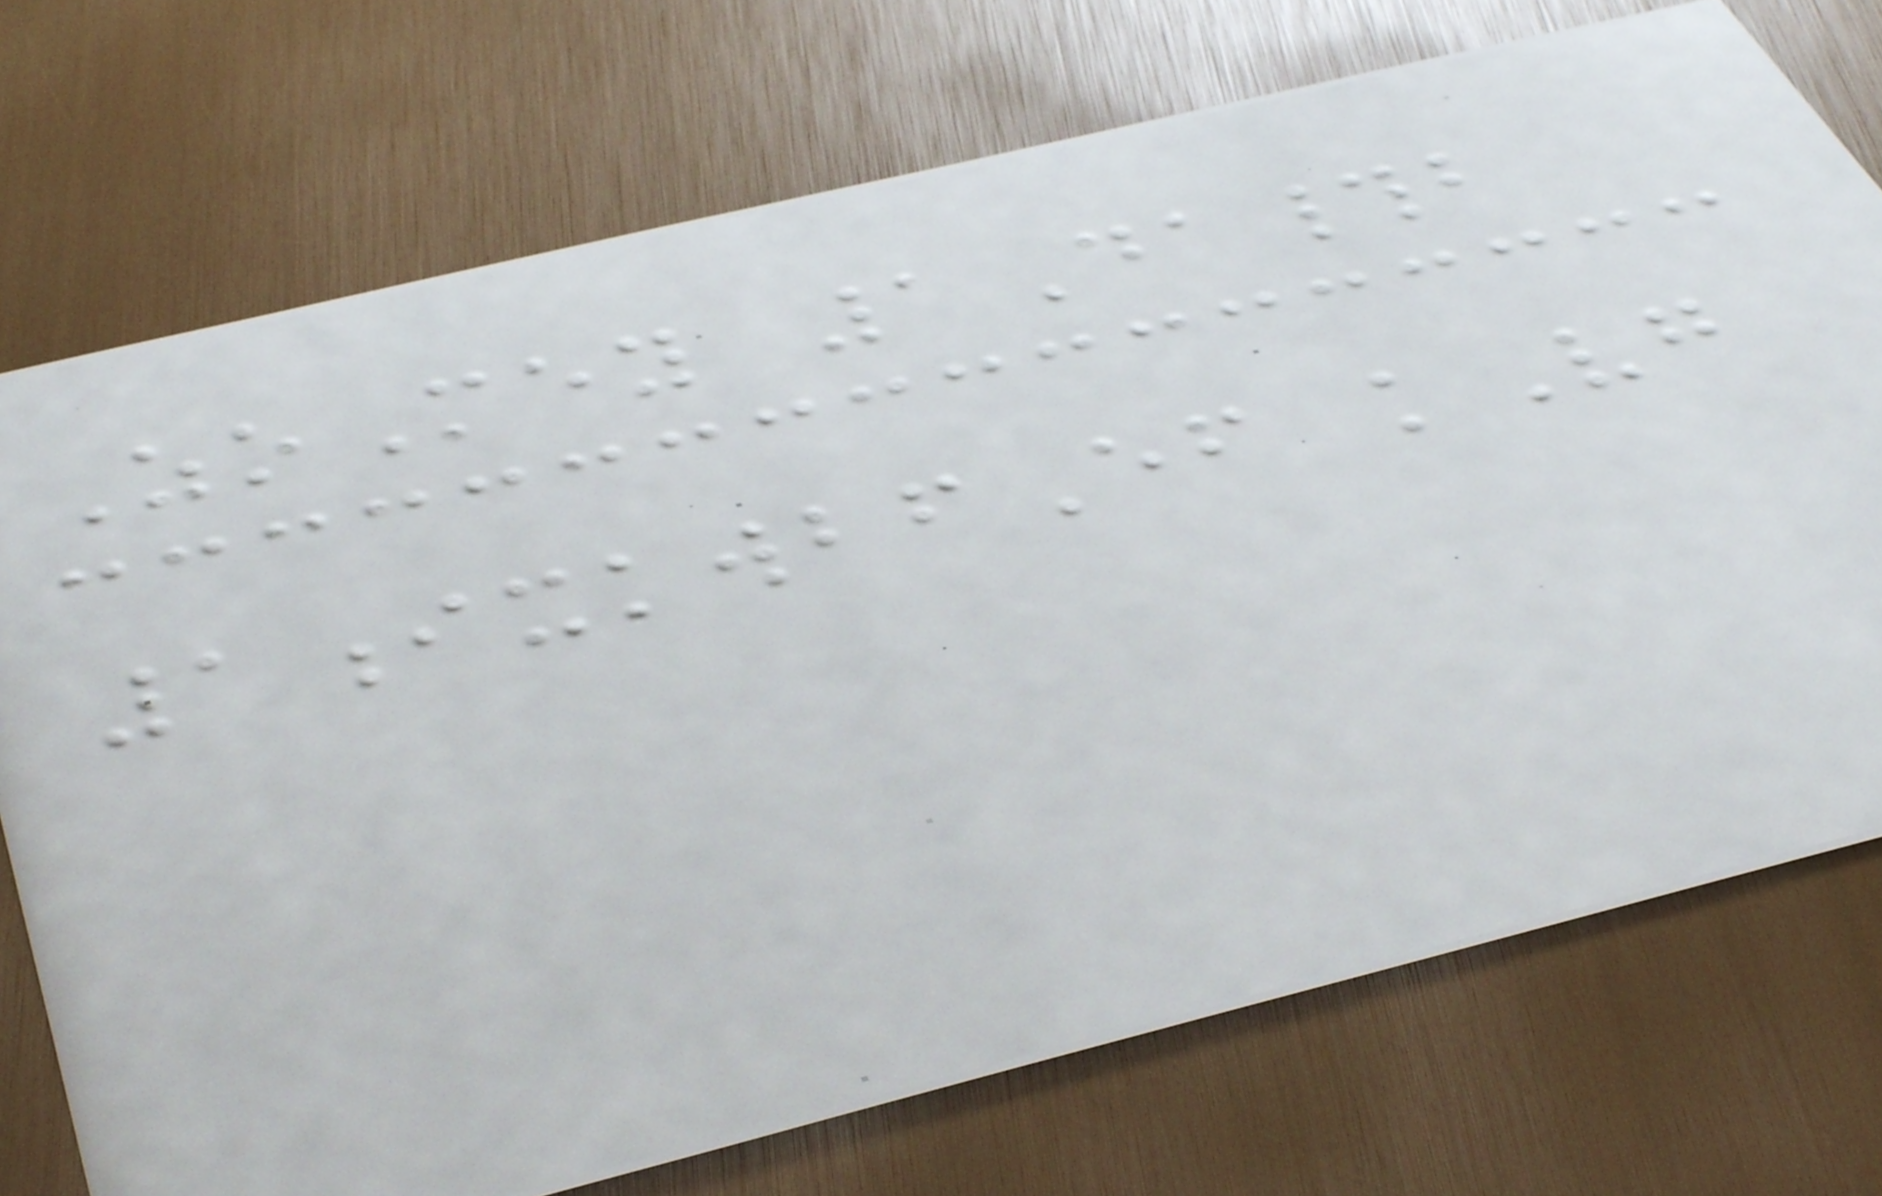ZoMey 1Da#b
1ixkwbfEf kVg
